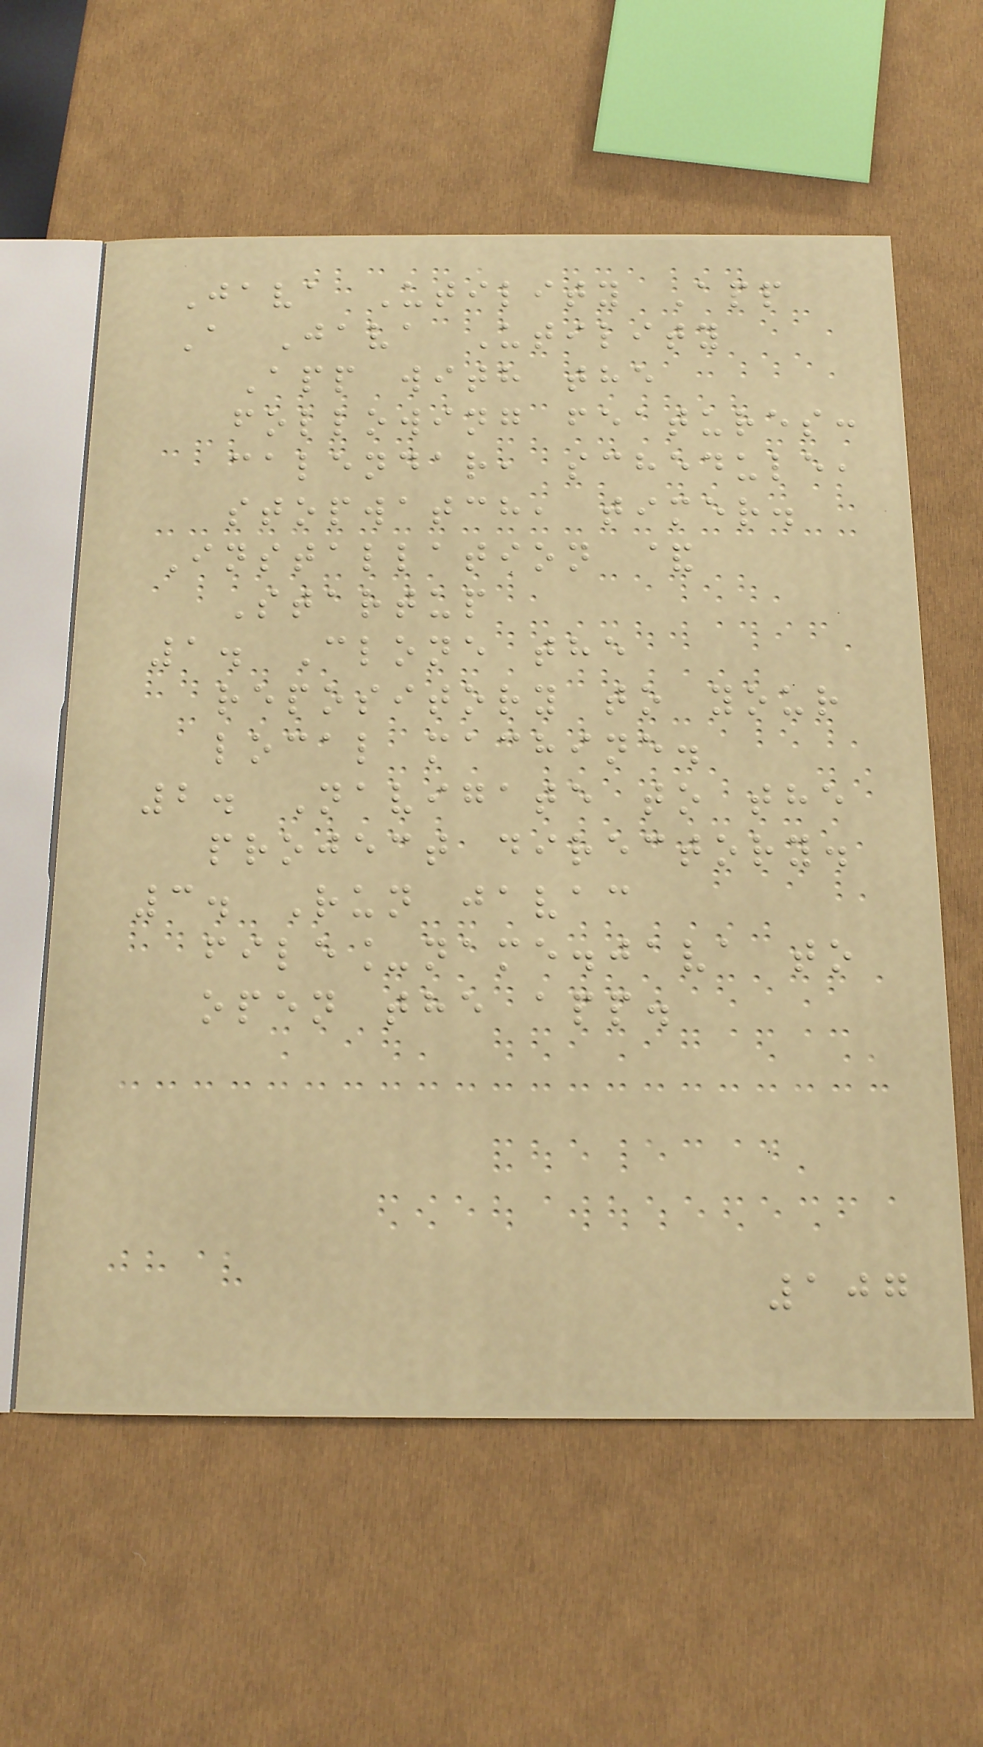Java Utility App
A Java Utility
App with the
following features:
calendar, schedule,
stopwatch, timer.
Installation &
Startup
1. Clone the
repository to your
local machine.
2. Navigate to the
project directory.
3. Run javac
file_name.java to
open the app.
107
